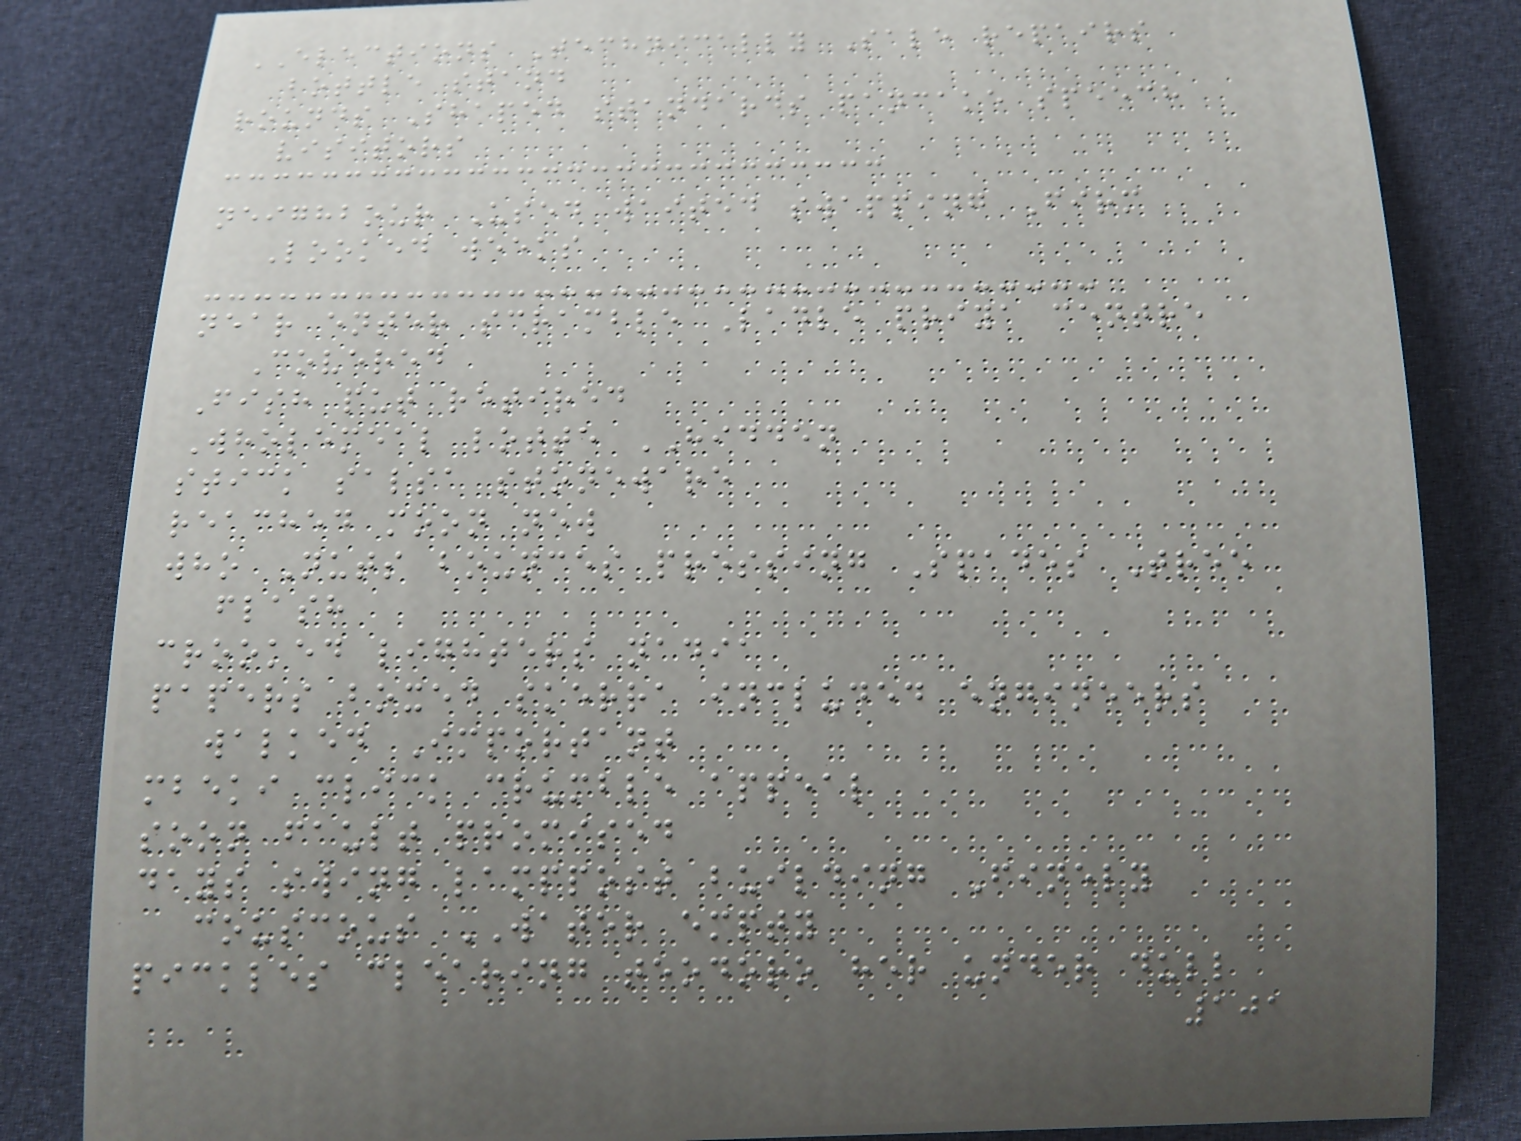ELECTIONS Technically Sale repairs
bottle stand
rounds Shaped standards pancake speech
visitors
neighbour Used waited swapping Firm
Looked weeks
near enter scramble Ladle priya centre
Covered
Fish put retired
Wholemeal lotte HIDDEN
stick salsa stoneware
reached moon new
who Nuts bounces pressing Spades Tree
flash
crooked lighters nadia
papers boxed skerra included engineers
walked Important
mbeki click crumble appeal
soon fault promised
days swing lamppost building Finely
couscous WATER empty
pickles clearing teodoro her under dull
101
